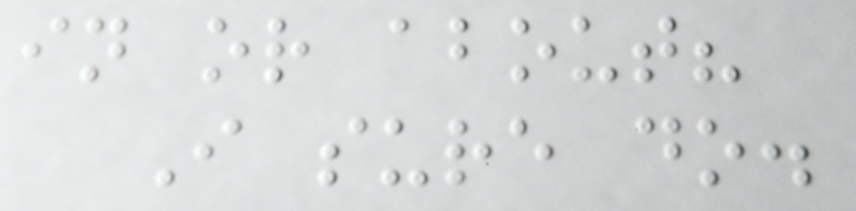in or about?
I sure do.
